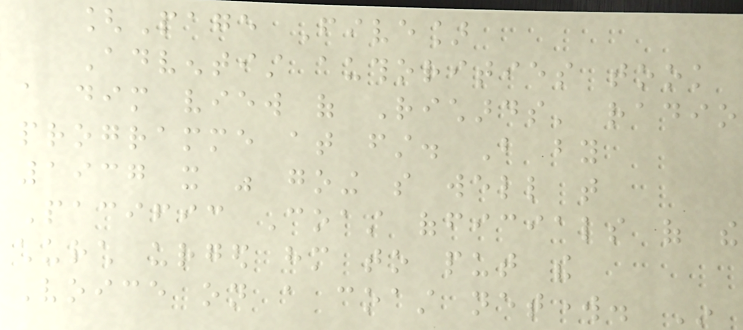[Page Five]
Adventist authorities took
a dim view of Richards' radio
programme at first. But by
1937 it was going so well that
Pacific Coast officials of the
church urged him to put the
Voice on a coast network. In
